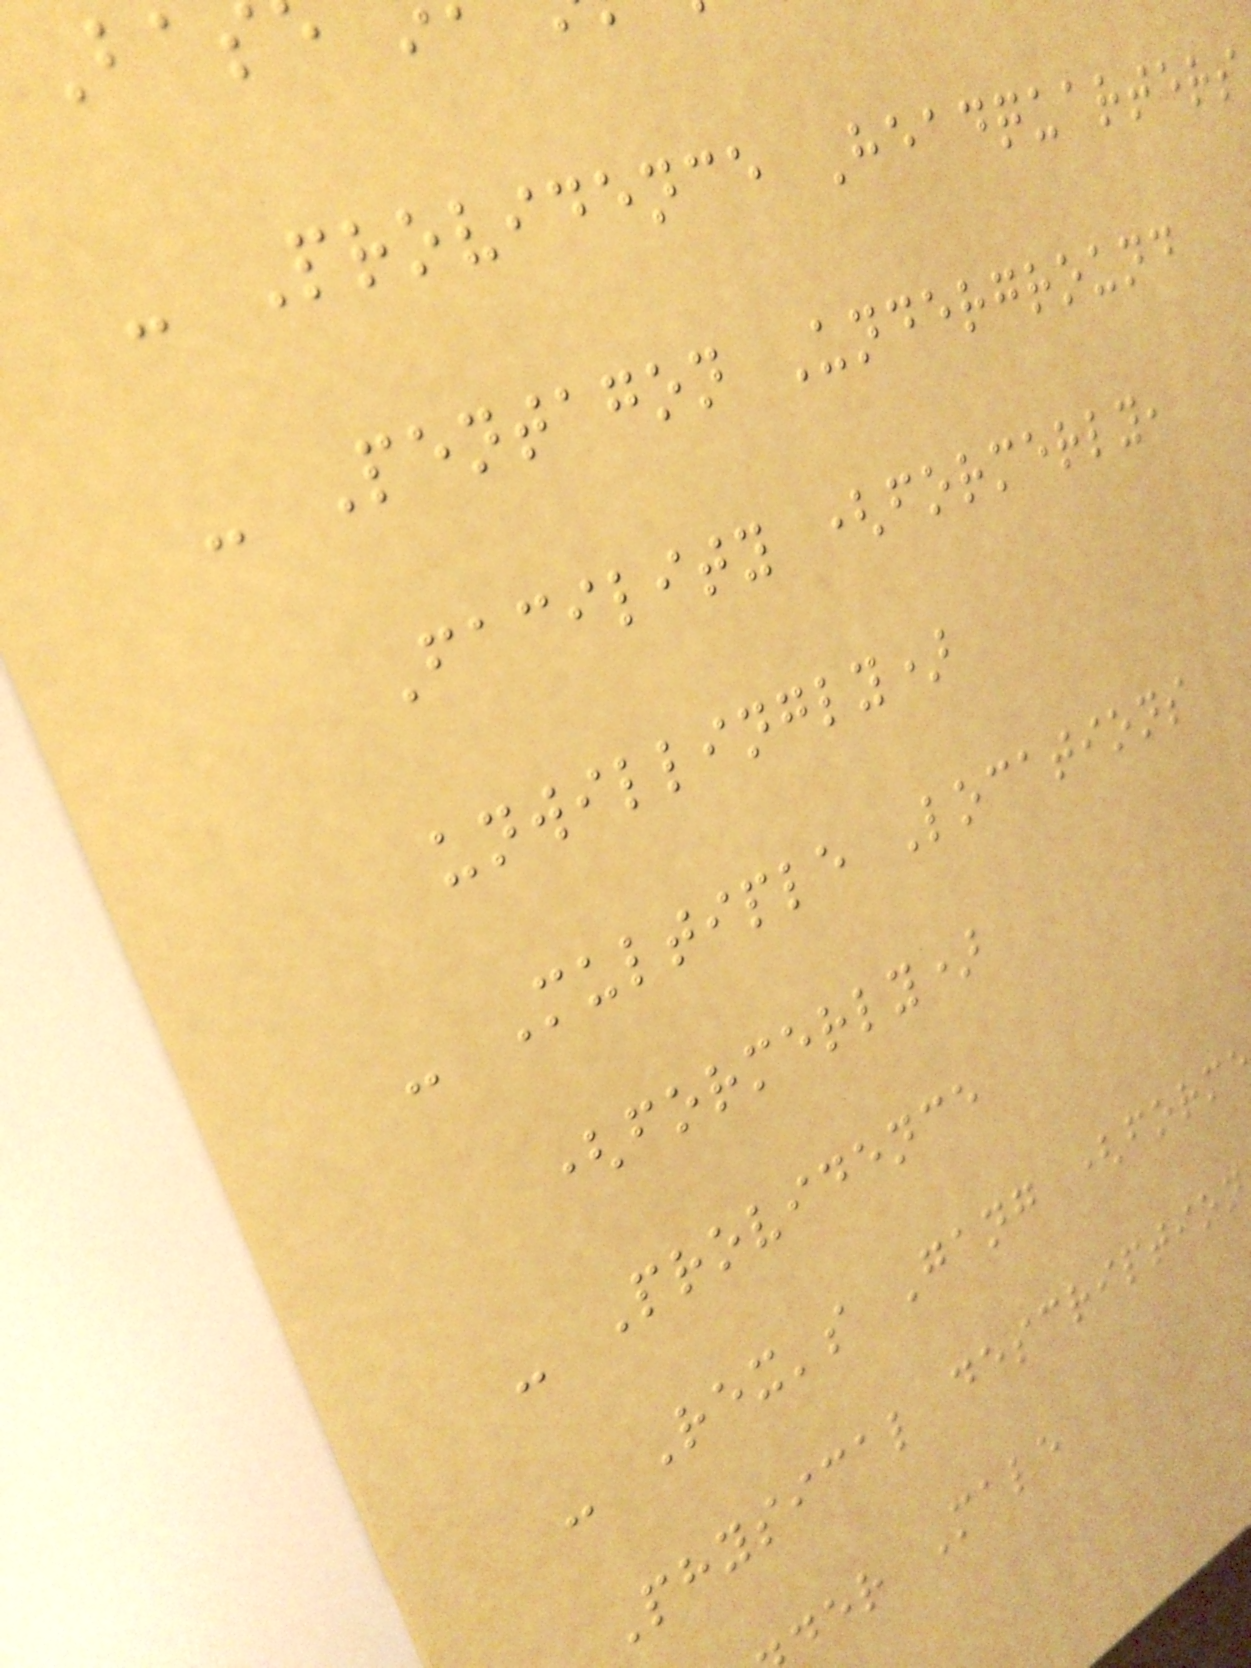- Providence Headquarters
- Pentagon Underground
Facility (formerly,
unwillingly)
- Multiple Locations
(formerly)
- Providence
- Rex's Gang (forme
Physical description
der Male
